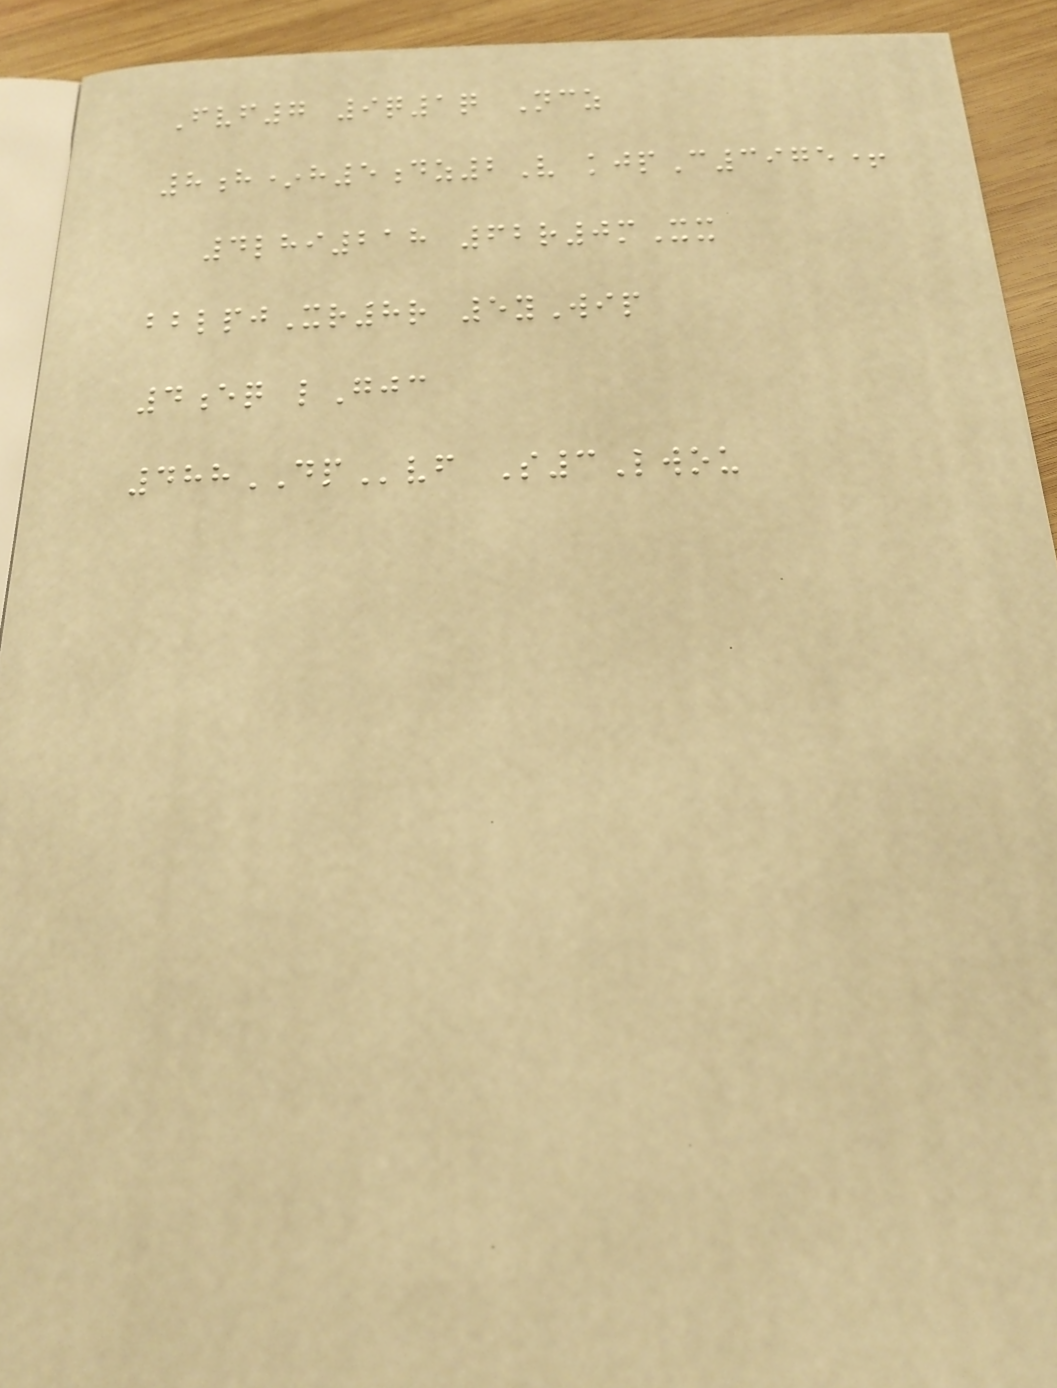Fvf7 9q1q Ncz
8h*h5dz2V kjpC3975+
4lhi218 62r0mXx
bblpjXr8r 5yWip
4eq lGjc
488DPvf S3Lwou
